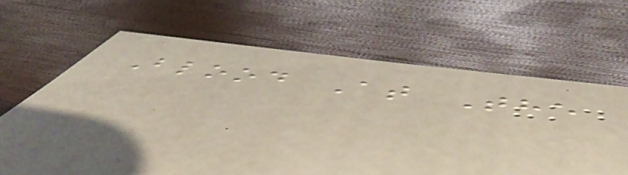Blood At The
